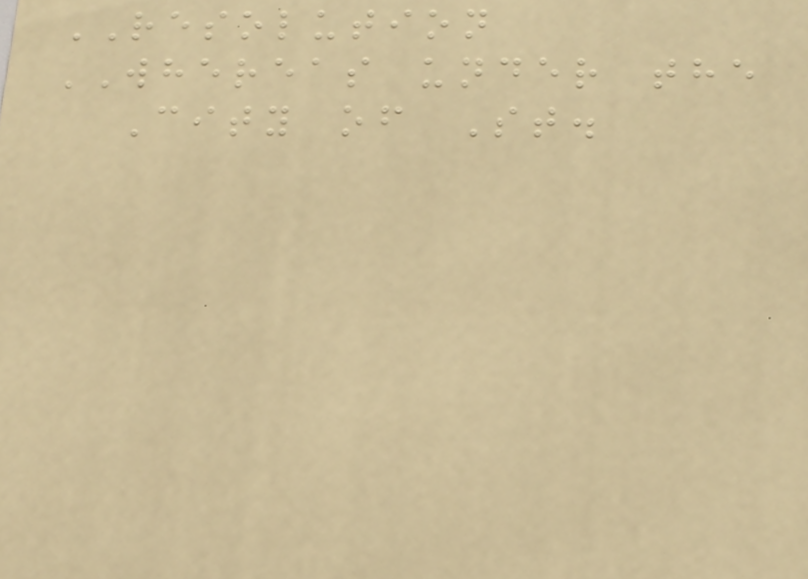RESOLUTION
WHEREAS under the
City of St.
